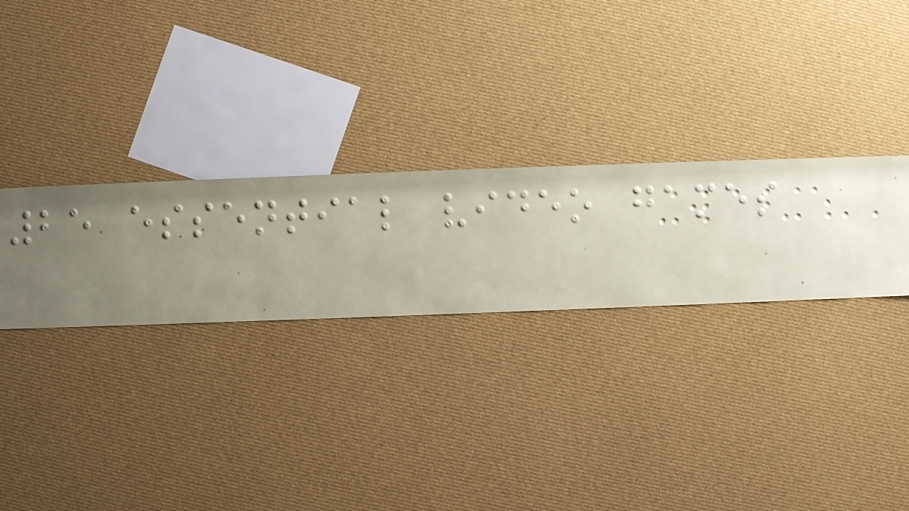25 essential video games
